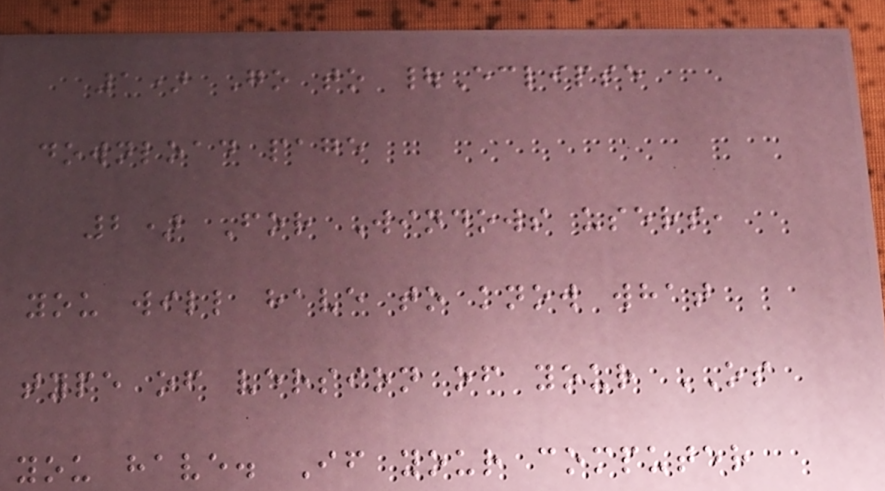1) Go to |Eclipse
download page
2) For Windows users,
you will have to know what
type of version of your OS
you have. If your computer
